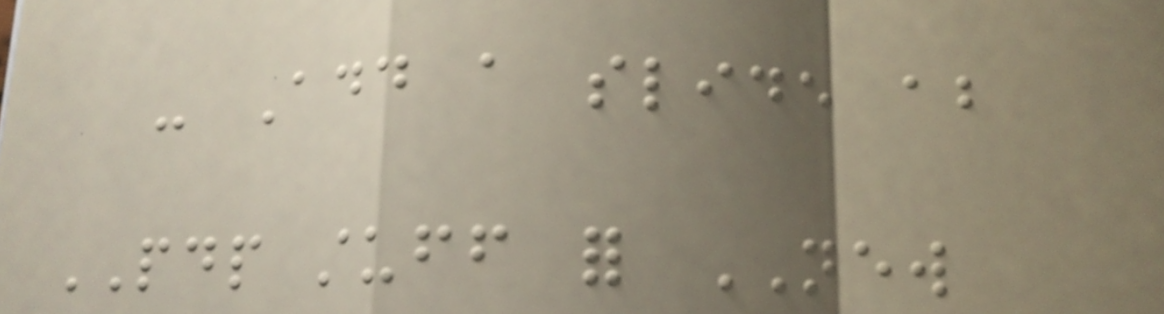- Add a slide about
PDP stuff for NEW
